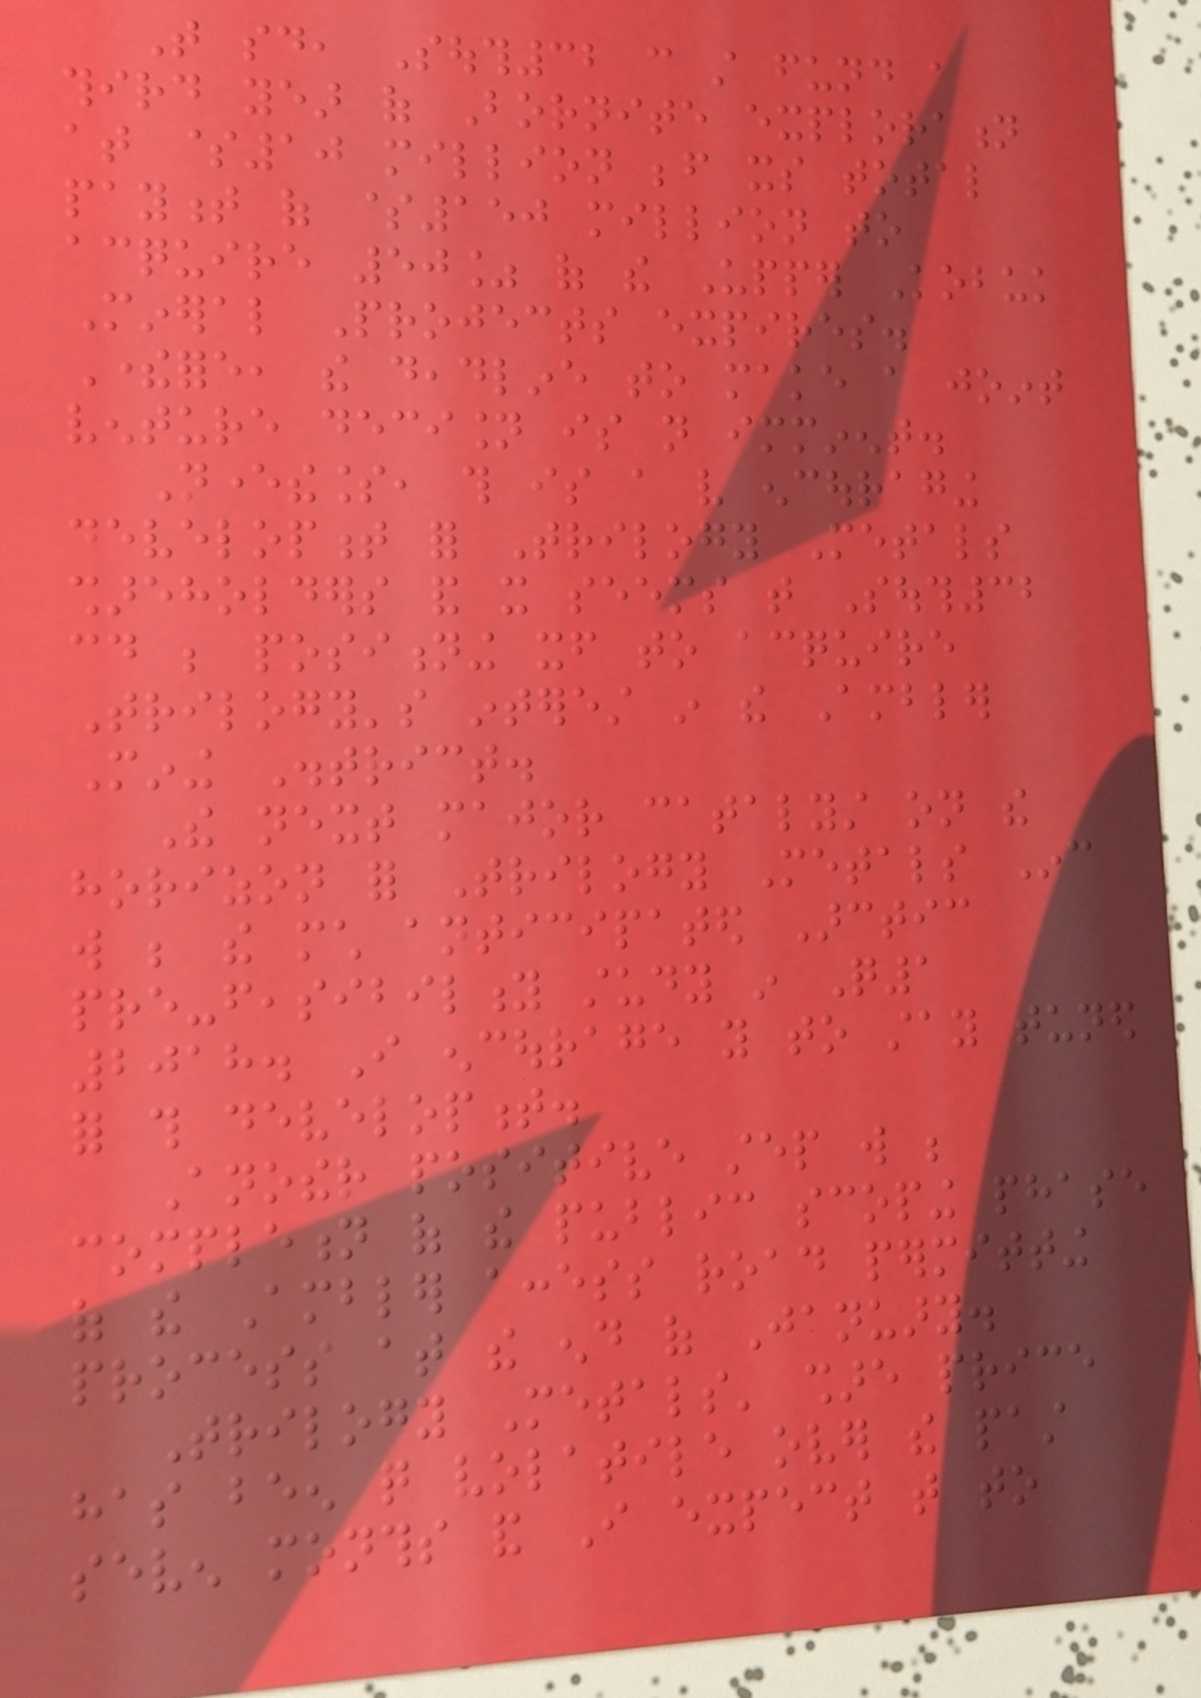That said, South32 can still fund a
third year of Bornite exploration
at $10 million before its total
payment of $150 million to
acquire 50% of the Upper Kobuk
Mineral Projects expires.
Therefore, the deadline to make a joint
venture decision is not imminent.
Nevertheless, this is a very encouraging
development for Trilogy Metals
shareholders and it seems that South32
could be positioning itself to acquire
Trilogy's interest in the Ambler
Mining District.
The next major catalyst on the
horizon for Trilogy Metals Inc
will be the much anticipated Arctic
pre-feasibility study in Q1
2018. I encourage you to stay tuned
for this development.
Another positive step will be
completion of the public scoping phase
of the Ambler access road permitting
process at the end of January.
Trilogy Metals' share price
has been quite volatile over the past
seven months and I expect that to
